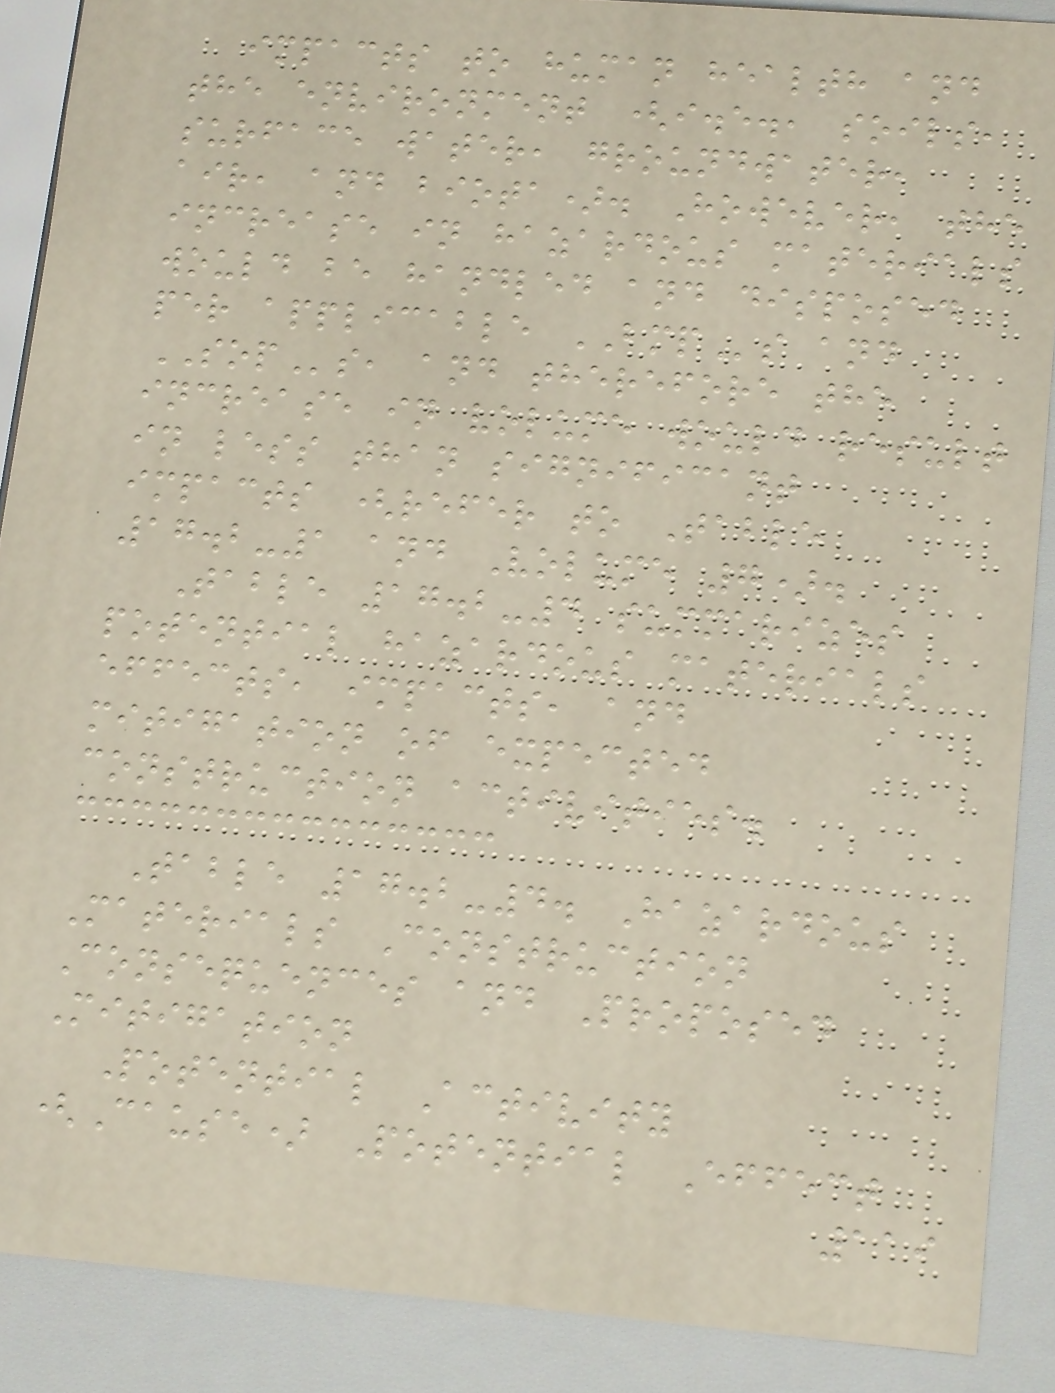impacts to human health and
the environment (i.e., soils,
surface water, groundwater,
air, and biota). However, the
increase in hazardous materials
would be handled and disposed
per applicable BMPs and
SOPs, and therefore the
increase in volume would result
in less than significant
impacts (refer to Table
17.2-1 and Volume 7).
Table 17.2-4 summarizes
potential hazardous materials
effects, impacts, and
mitigation of expected
construction activities.
Table 17.2-4. Hazardous
Materials Construction
Consequences and Proposed
Mitigation
Potential Activity
(Cause) Potential Effect
119
